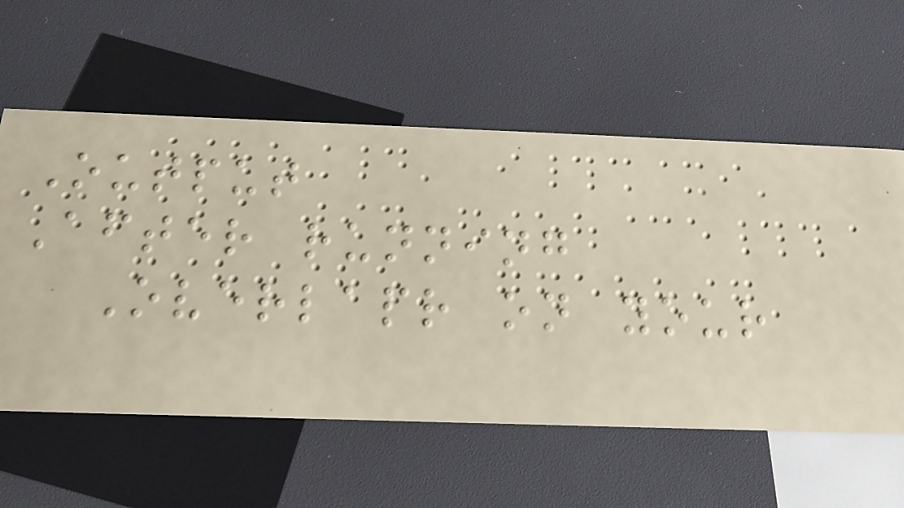Output
After running
Overlapr on your
